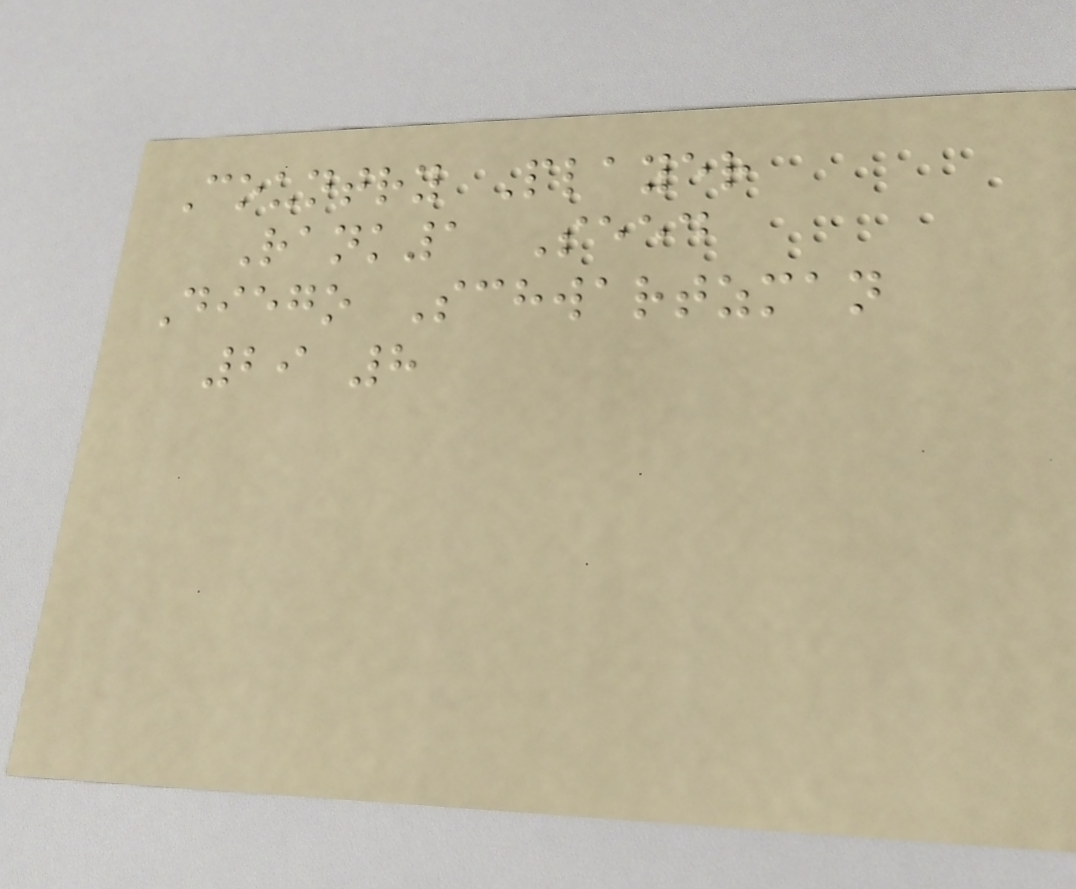Country Player
Rank1 Seed
Diego Schwartzman
29 8
